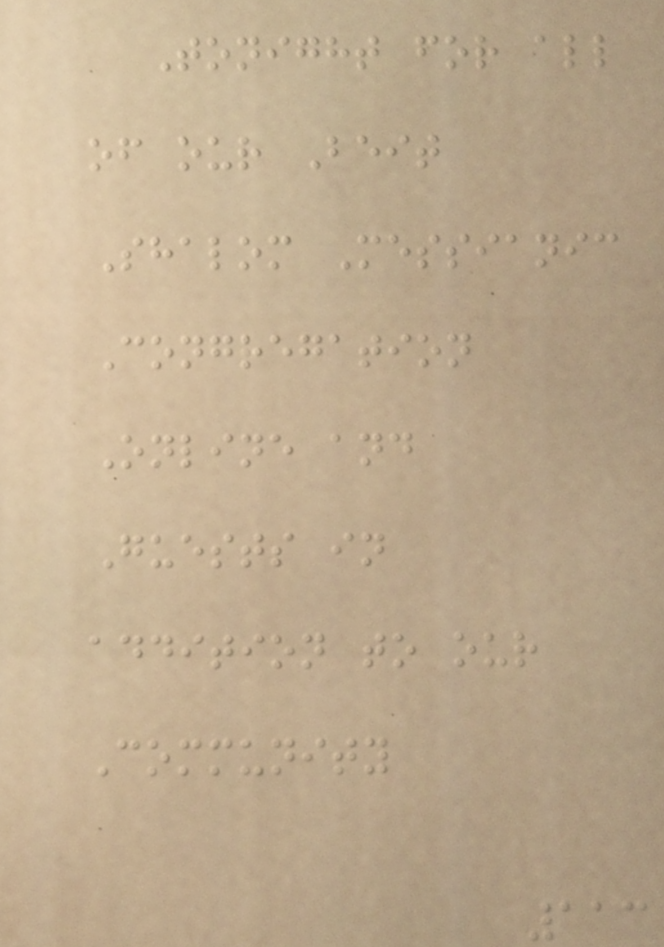Tonight for all
of our Beit
Shalom Messianic
Congregation
Online and
Guests in
addition to our
Community
113
